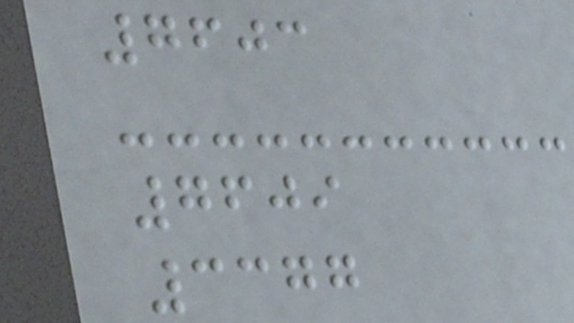7603
7609
3377
